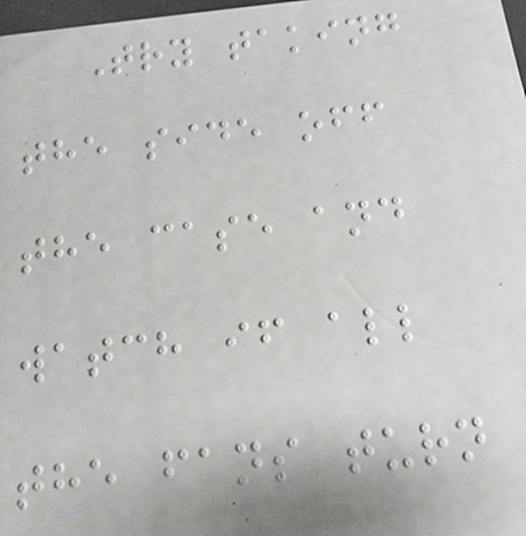Try taking
the side off
the case and
watch if all
the fans turn
